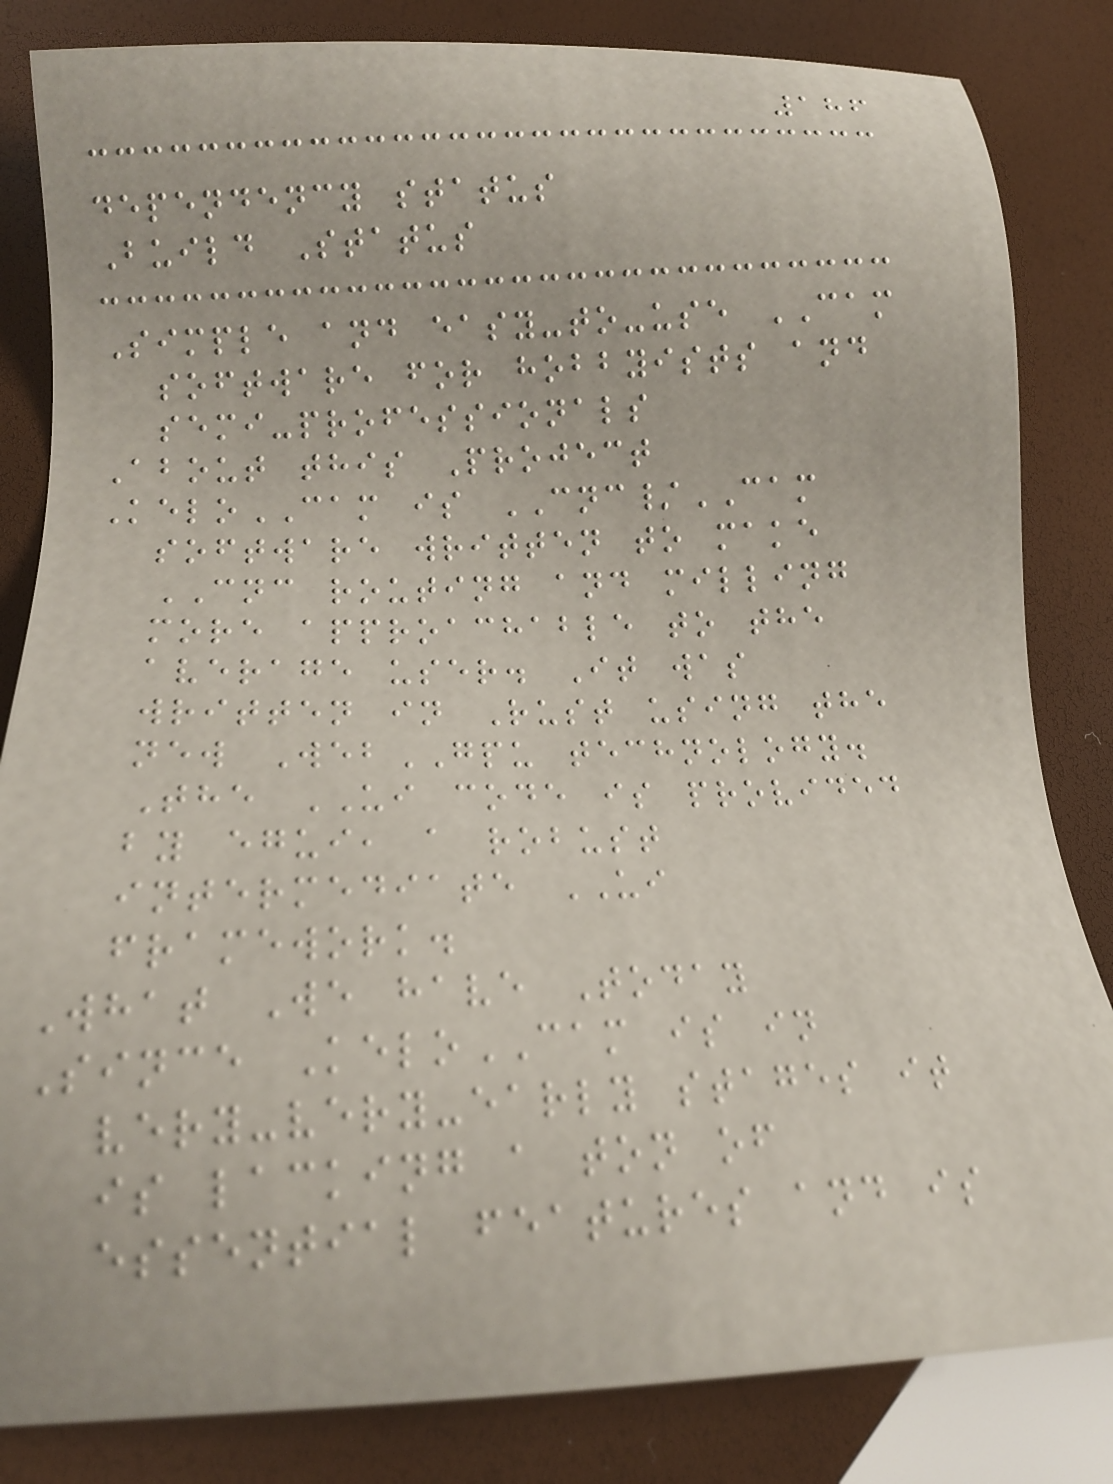186
dependency status
Build Status
Simple and easy-to-use CAM
software for hobbyists and
semi-professionals
About this Project
KeloCAM is CNC/CAM
software written to make
CNC routing and milling
more approachable to the
average user. It was
written in Rust using the
new WebGPU technology.
The UI code is provided
by egui, a robust
intermediate UI
framework.
What We have Today
Since KeloCAM is in
very-very-early stages it
is lacking a ton of
essential features and is
